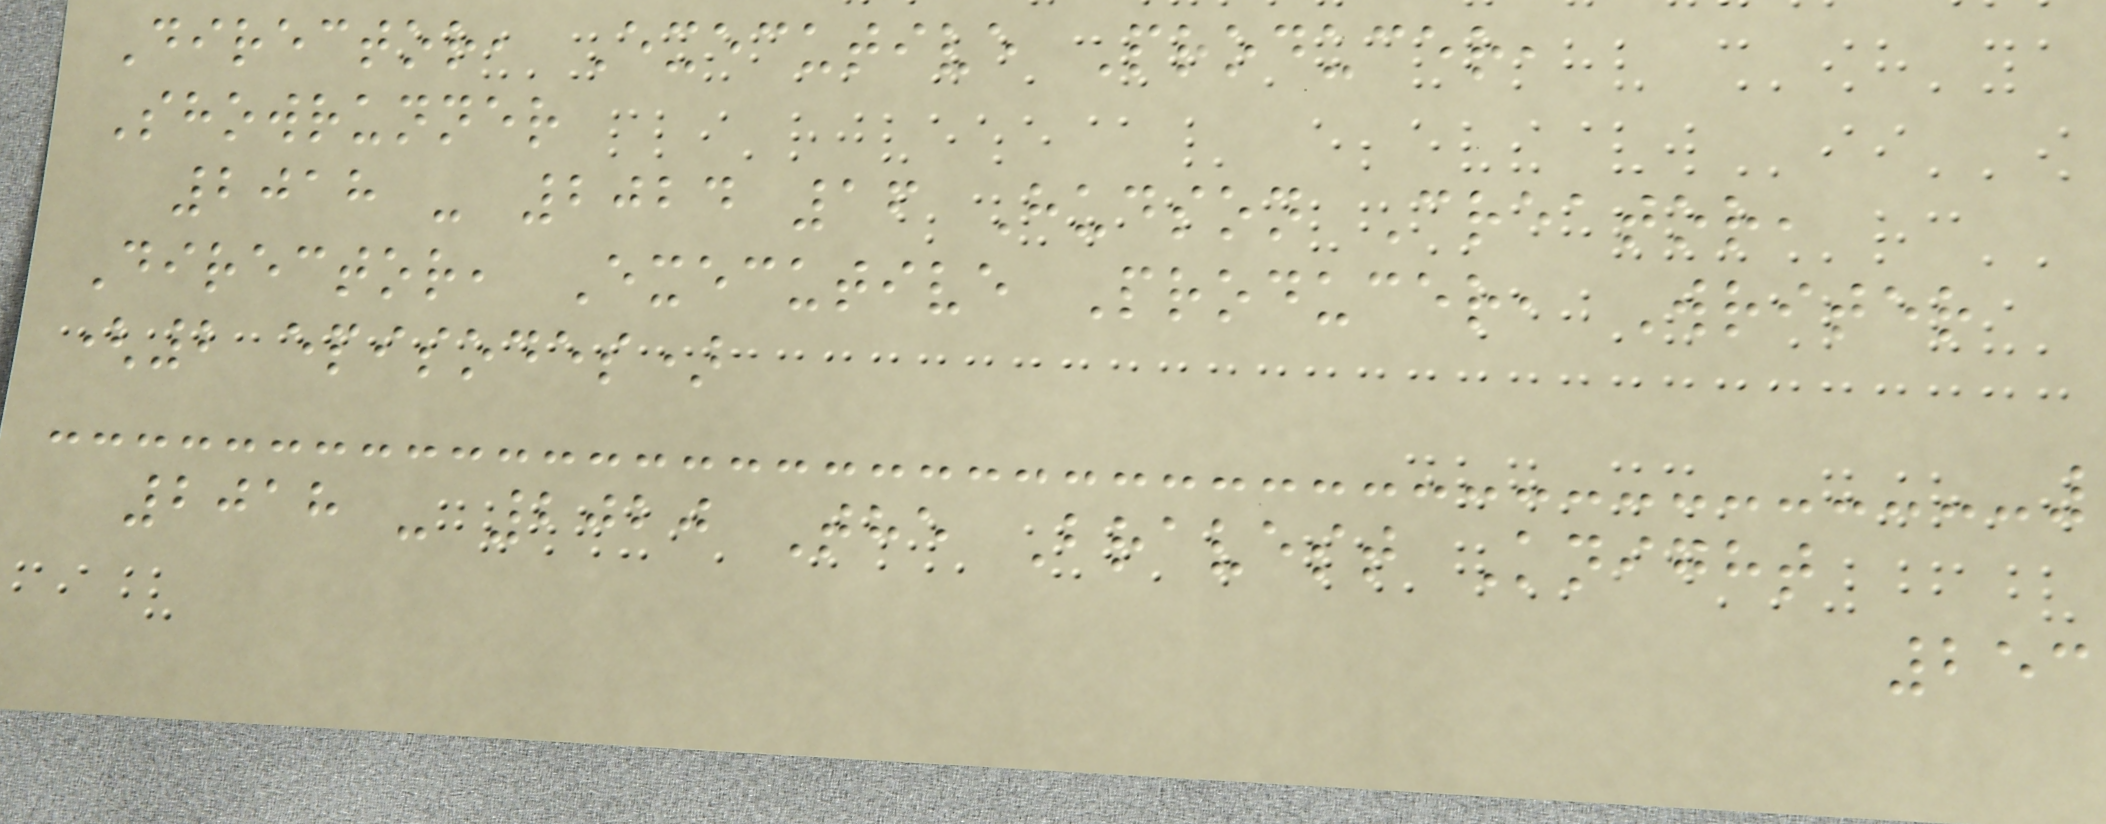Director, Executive Producer,
Showrunner
2018 - 2024 16 Hudson Creator,
Director, Executive Producer, Writer
(2 episodes)
2018 - 2020 The Bravest Knight
253
